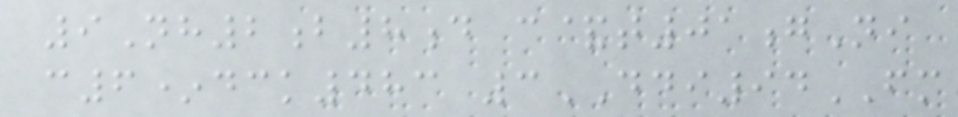9Nh2b8d c&t01gNi
c6*dck483 3DDI94FM
